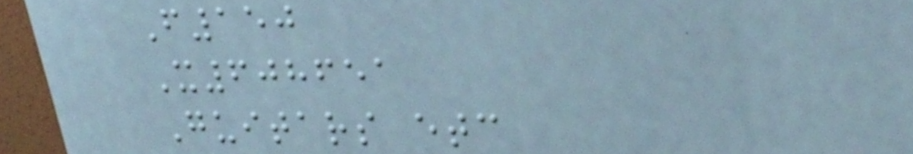F150
X608651
Guitars etc
